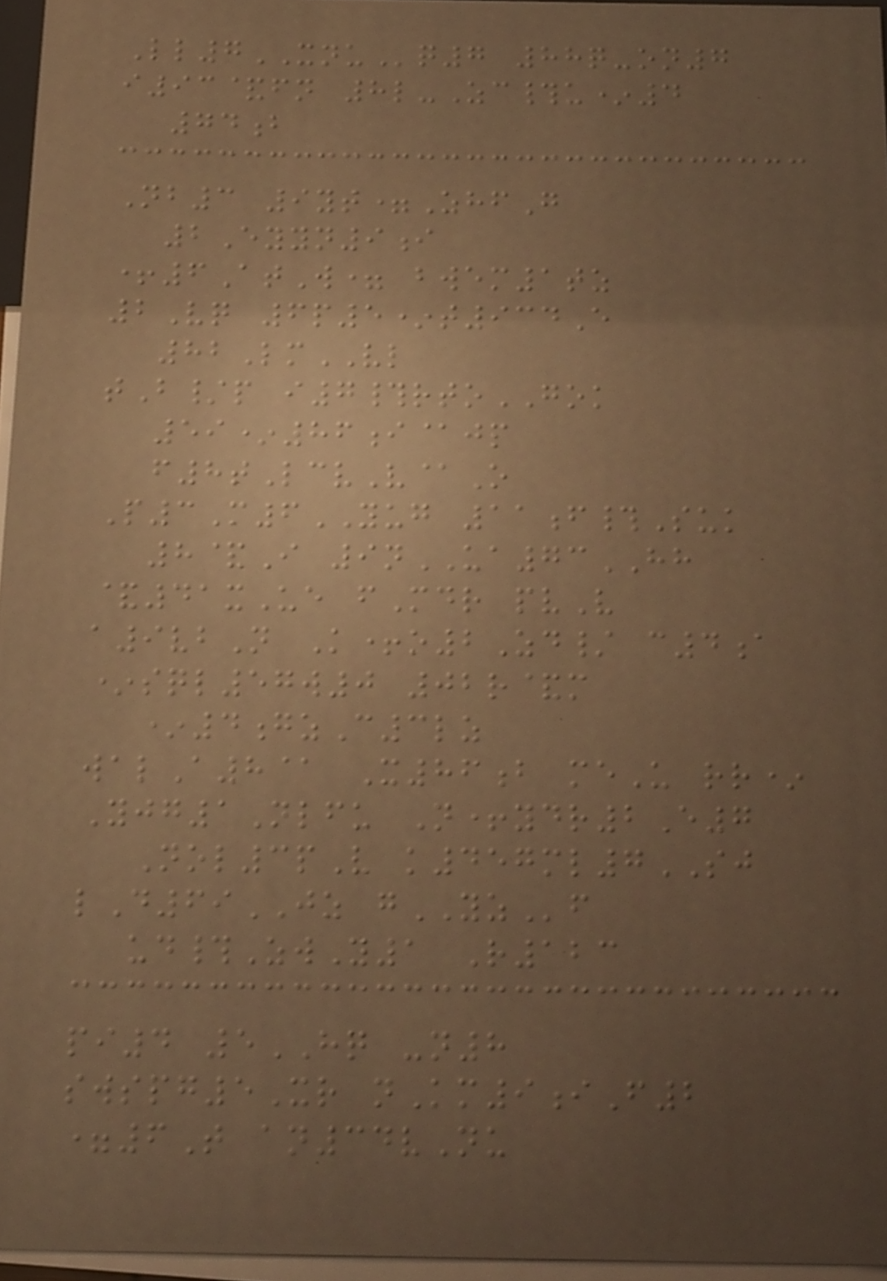Ll7XNUq7 88q-on7
i93&fn 8l-Zc#u*4
74b
Nb3 9yt=ZhfG
2Eyyn9i
+6AtW= bwem1tz
2Vq 6p5*t934E
82LmVL
tB/p i7#rtoGOK
59*86i@jp
f8tLcvV@O
P3M6YUG 11f#Suk
8&I 9nUA73HH
&41xUe fMdr pvV
a9vbN K+o2Zd/ c4a
*sql57w0 02r&m
*4gzC3lz
walA8@ X86b meU rr*
Yjg1Nlfu N+ydr2E7
Nol3pV k457ml7SJ
lD69JZ gYZf
ud#ZwY1 R123
pi4 5HQ -n8
swspg5Xr nKm9iF2
=6T an34vNu
